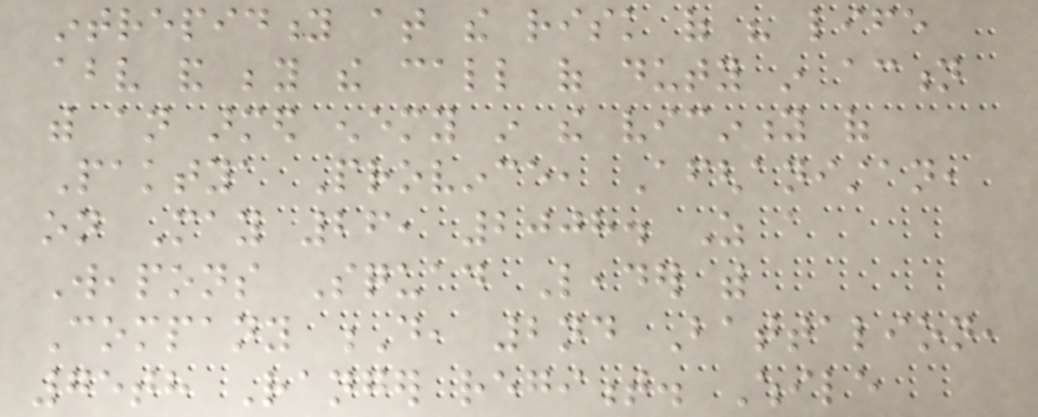intrepidity at the risk of his life
above and beyond the call of duty in action
with an armed enemy in the vicinity of
Paktya Province, Afghanistan,
on May 26, 2008. As a
Weapons Squad Leader with
Company D, 2nd Battalion,
75th Ranger regiment. While
